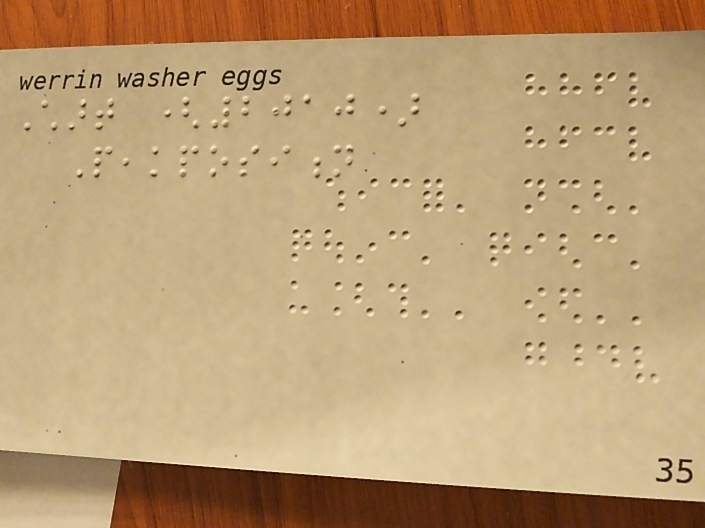Chart (2010)
Peakposition
